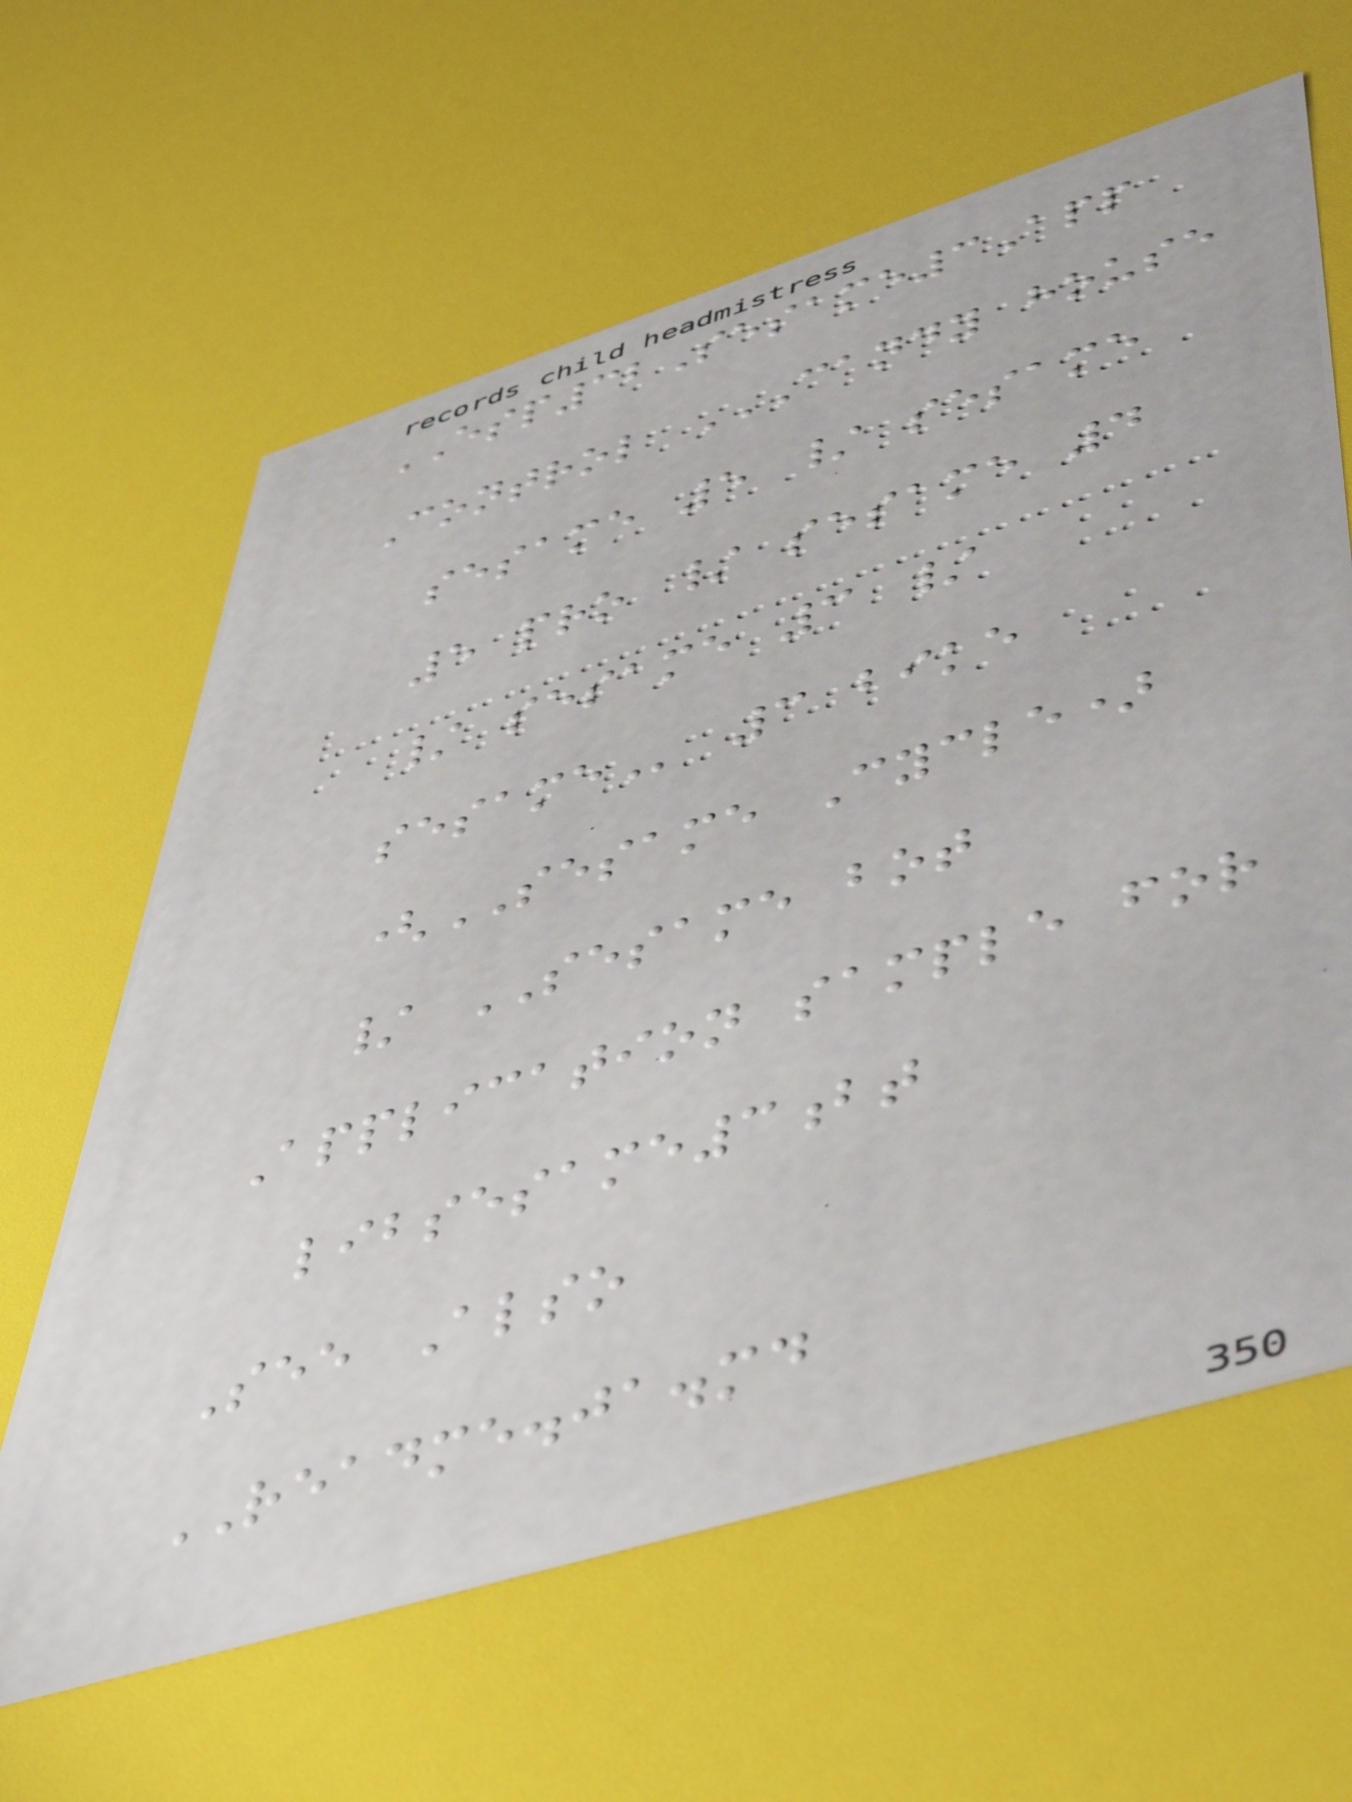ESP32Sesame3App
Control CANDY HOUSE
SESAME 5 / SESAME
5 PRO / SESAME 4
/ SESAME 3 /
SESAME 3 bike
(SESAME Cycle)
/ SESAME bot
Application sample for
libsesame3bt
See Also
README.ja.md
